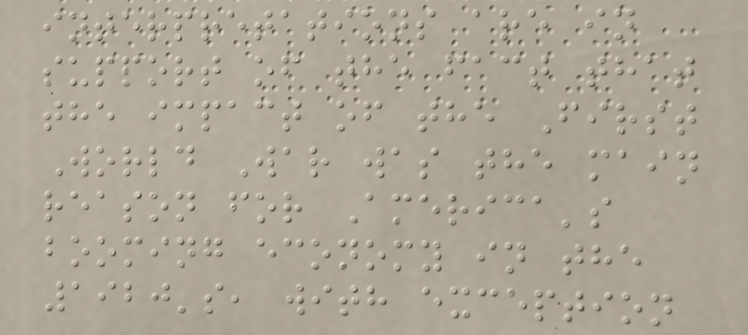interpretations are in
support of the fact that
the impact of the First
World War was the main
reason for America's
booming economy in the
1920's, with exception
